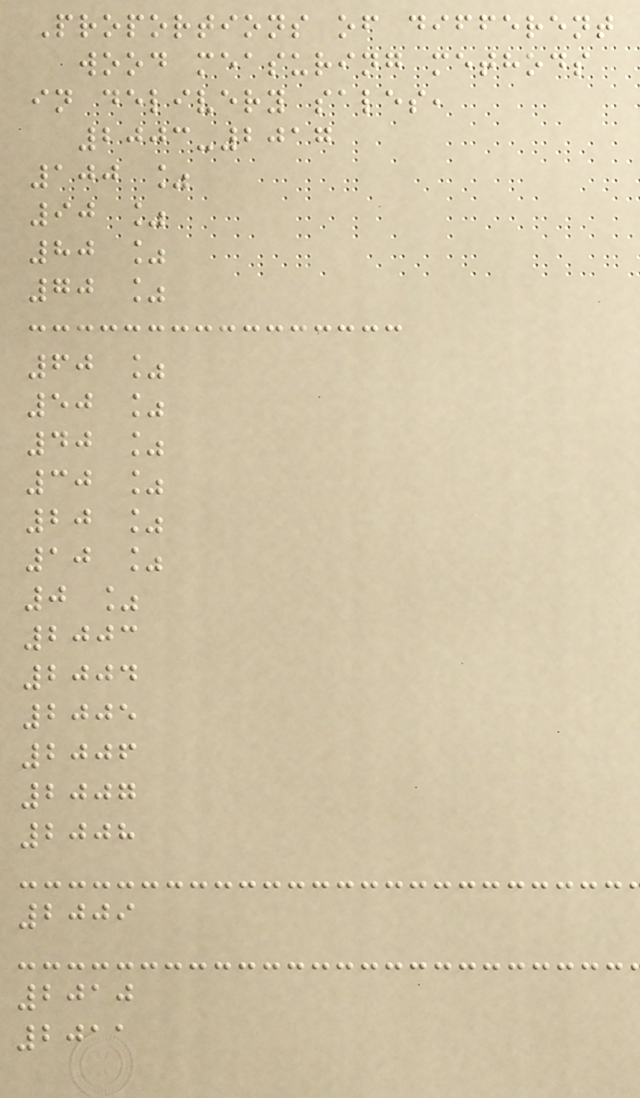Proportions of different
wood measuring methods
in delivery sales,
2003-2017
100 %
90 %
80 %
70 %
60 %
50 %
40 %
30 %
20 %
10 %
0 %
2003
2004
2005
2006
2007
2008
2009
2010
2011
